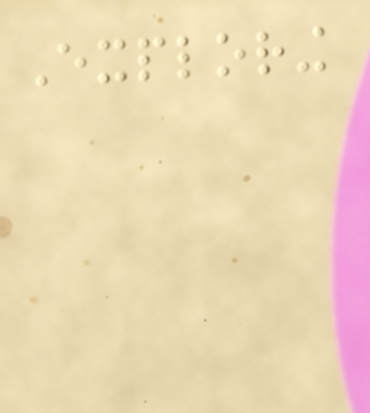Exploring
